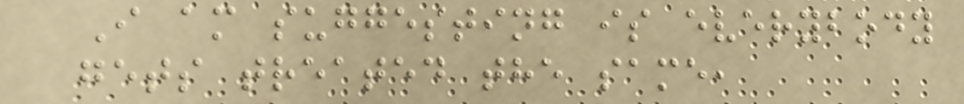I am suggesting is everybody
gets treated the same,
